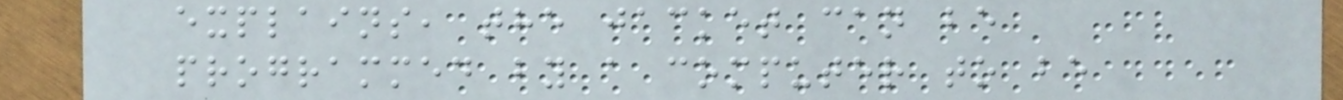explains, the jacket can be
programmed by a computer to be
